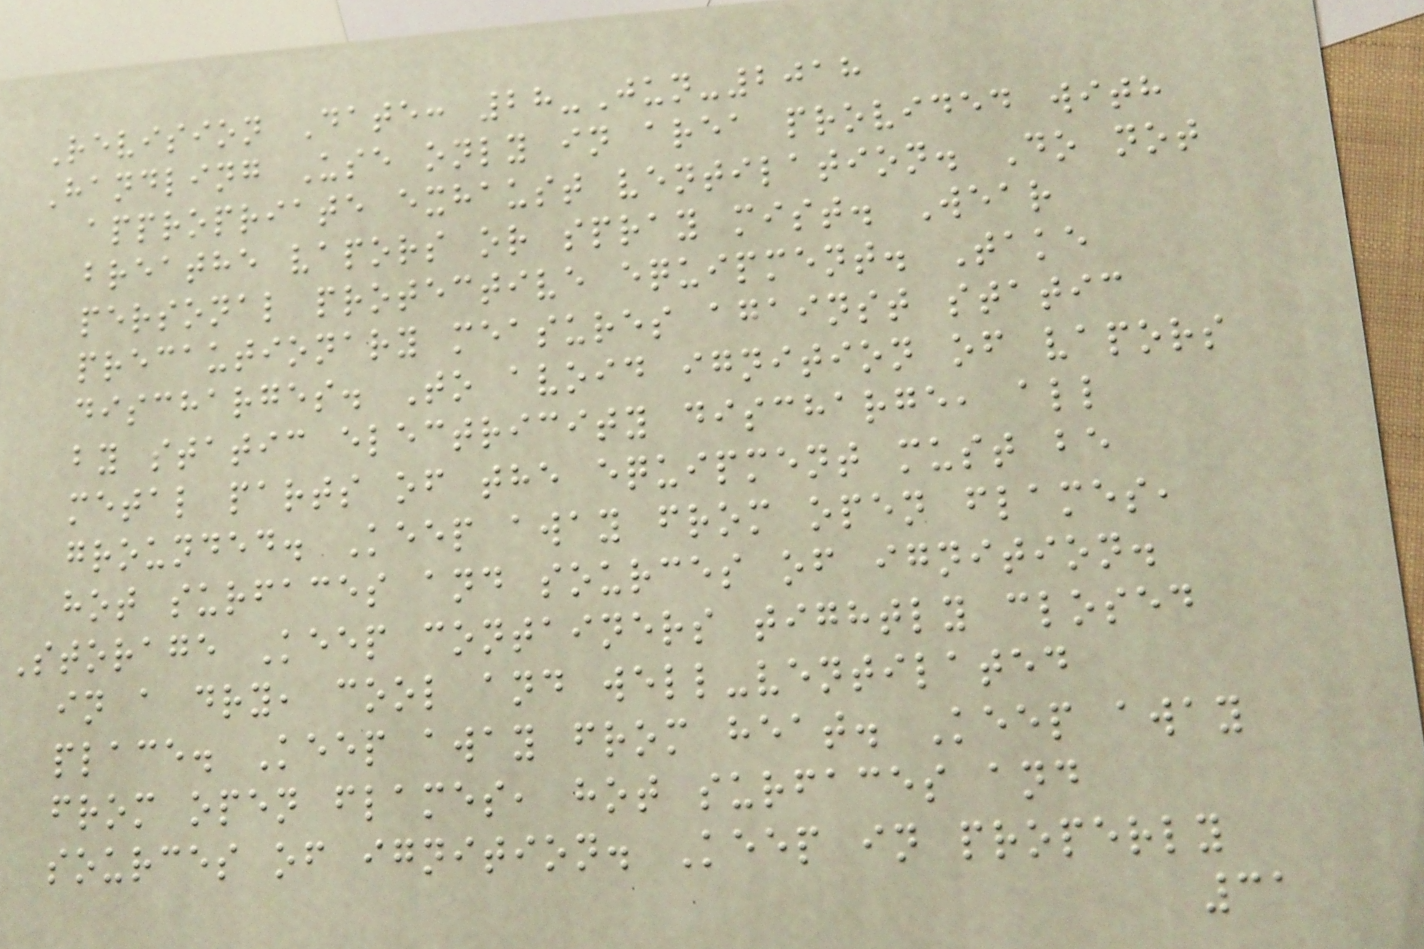Revision Date: 28-Jun-2018
Handling Use only in area provided with
appropriate exhaust ventilation. Do not
breathe vapors or spray mist. Wear
personal protective equipment. Take
precautionary measures against static
discharges. To avoid ignition of vapors
by static electricity discharge, all
metal parts of the equipment must be
grounded. Keep away from open flames,
hot surfaces and sources of ignition.
Storage Keep containers tightly closed
in a dry, cool and well-ventilated
place. Keep away from heat. Keep away
from open flames, hot surfaces and
sources of ignition. Keep in properly
31
